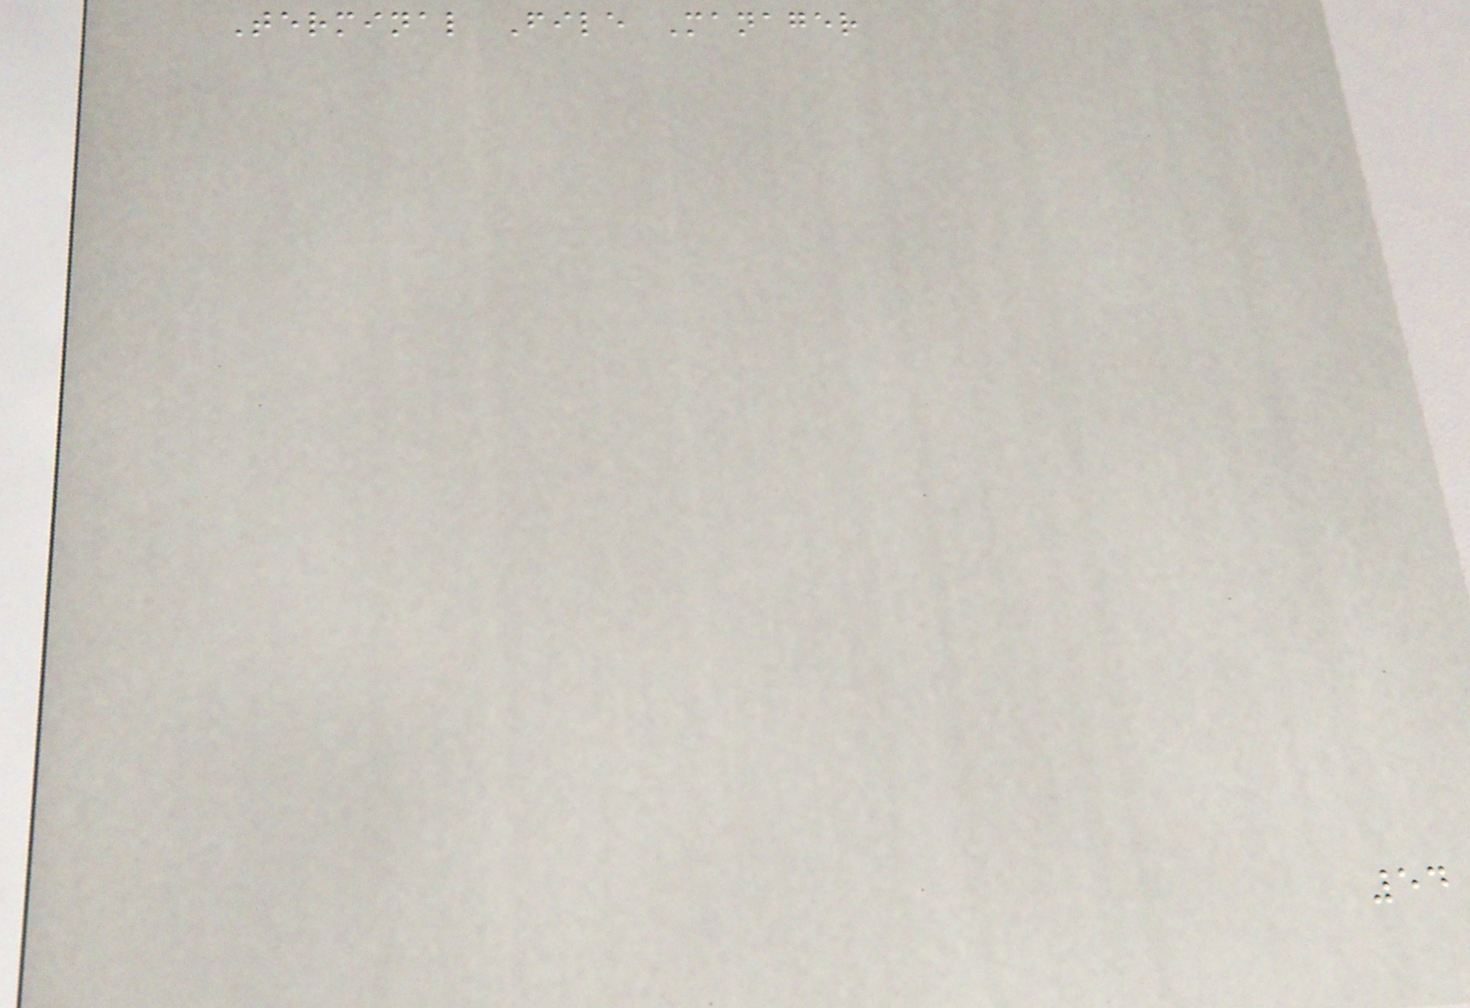Terminal File Manager
54
